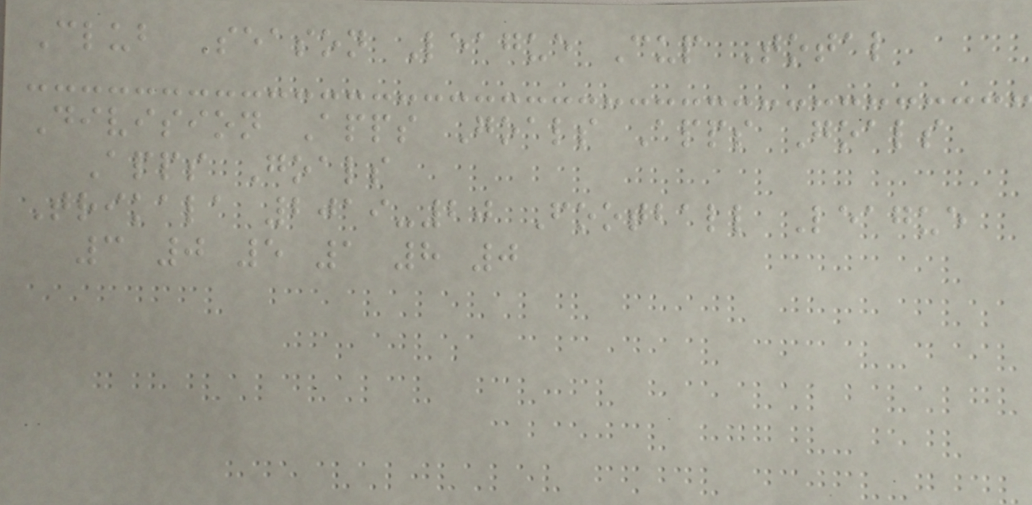Club Season League Cup Total
Division Apps Goals Apps Goals
Apps Goals
Trikala 2019-20 Football League
3 0 5 1 8 0
